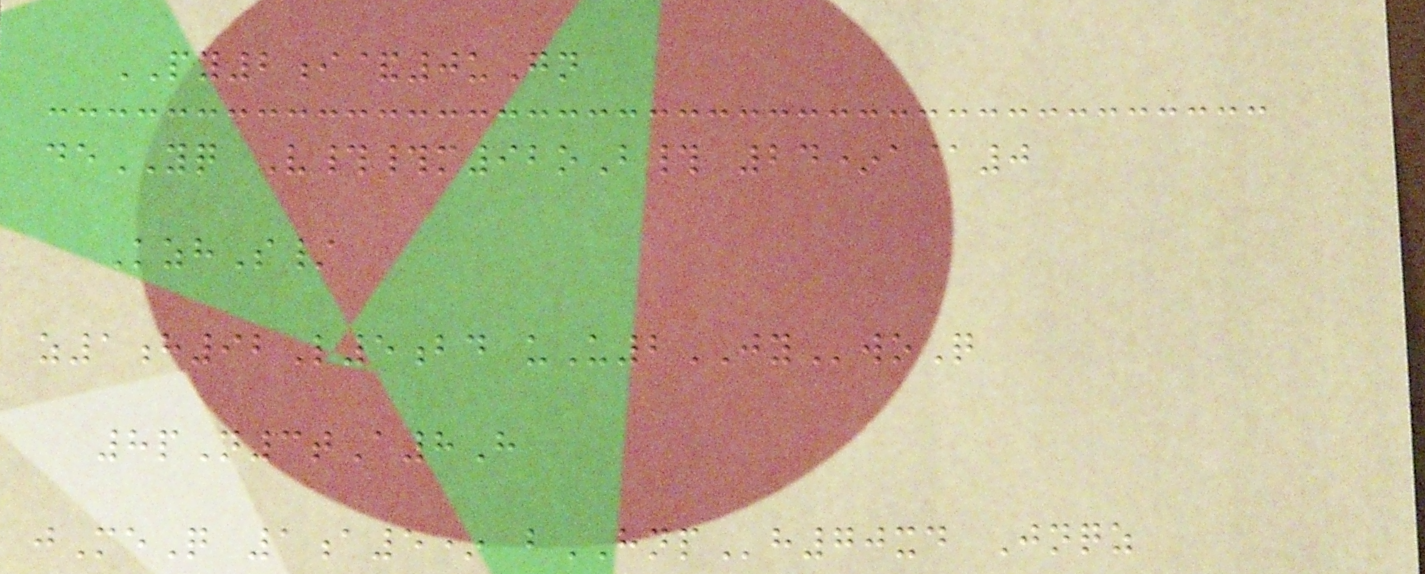PY2i&0uGn
deYQ V##m92oB# 24*a@0
KzhS/
z1h92L5bd uU2JYwoQ
8pN3tA8H
jMeQ 1a5* bHNPh70xd Jnqz
